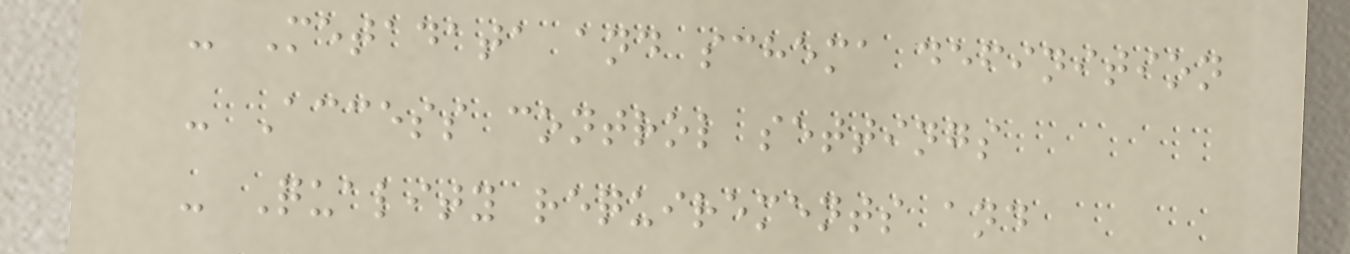- Metadata and schema definition
- Access control settings
- Quality requirements and
